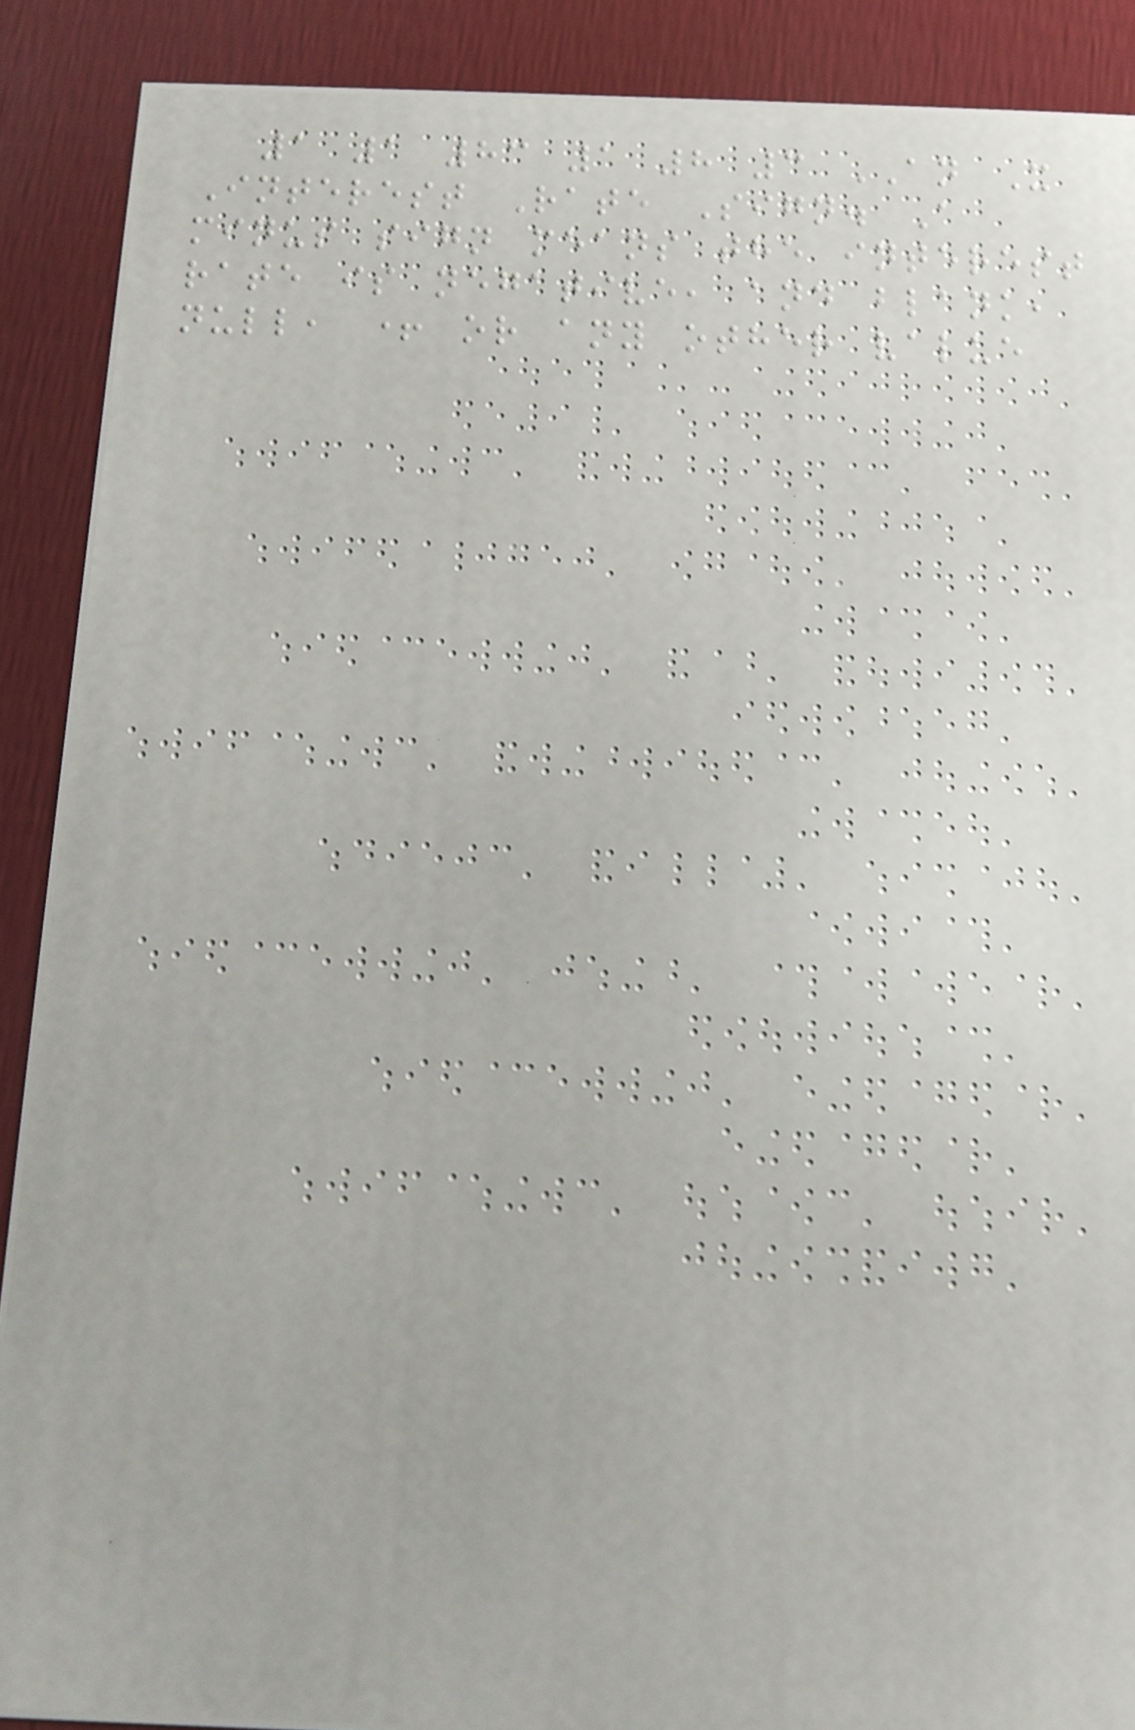1 1 83 1 8 3 AN X
Interest Rate Sign. A
minus sign means the interest
rate is negative, and blank,
null, + or any other value
